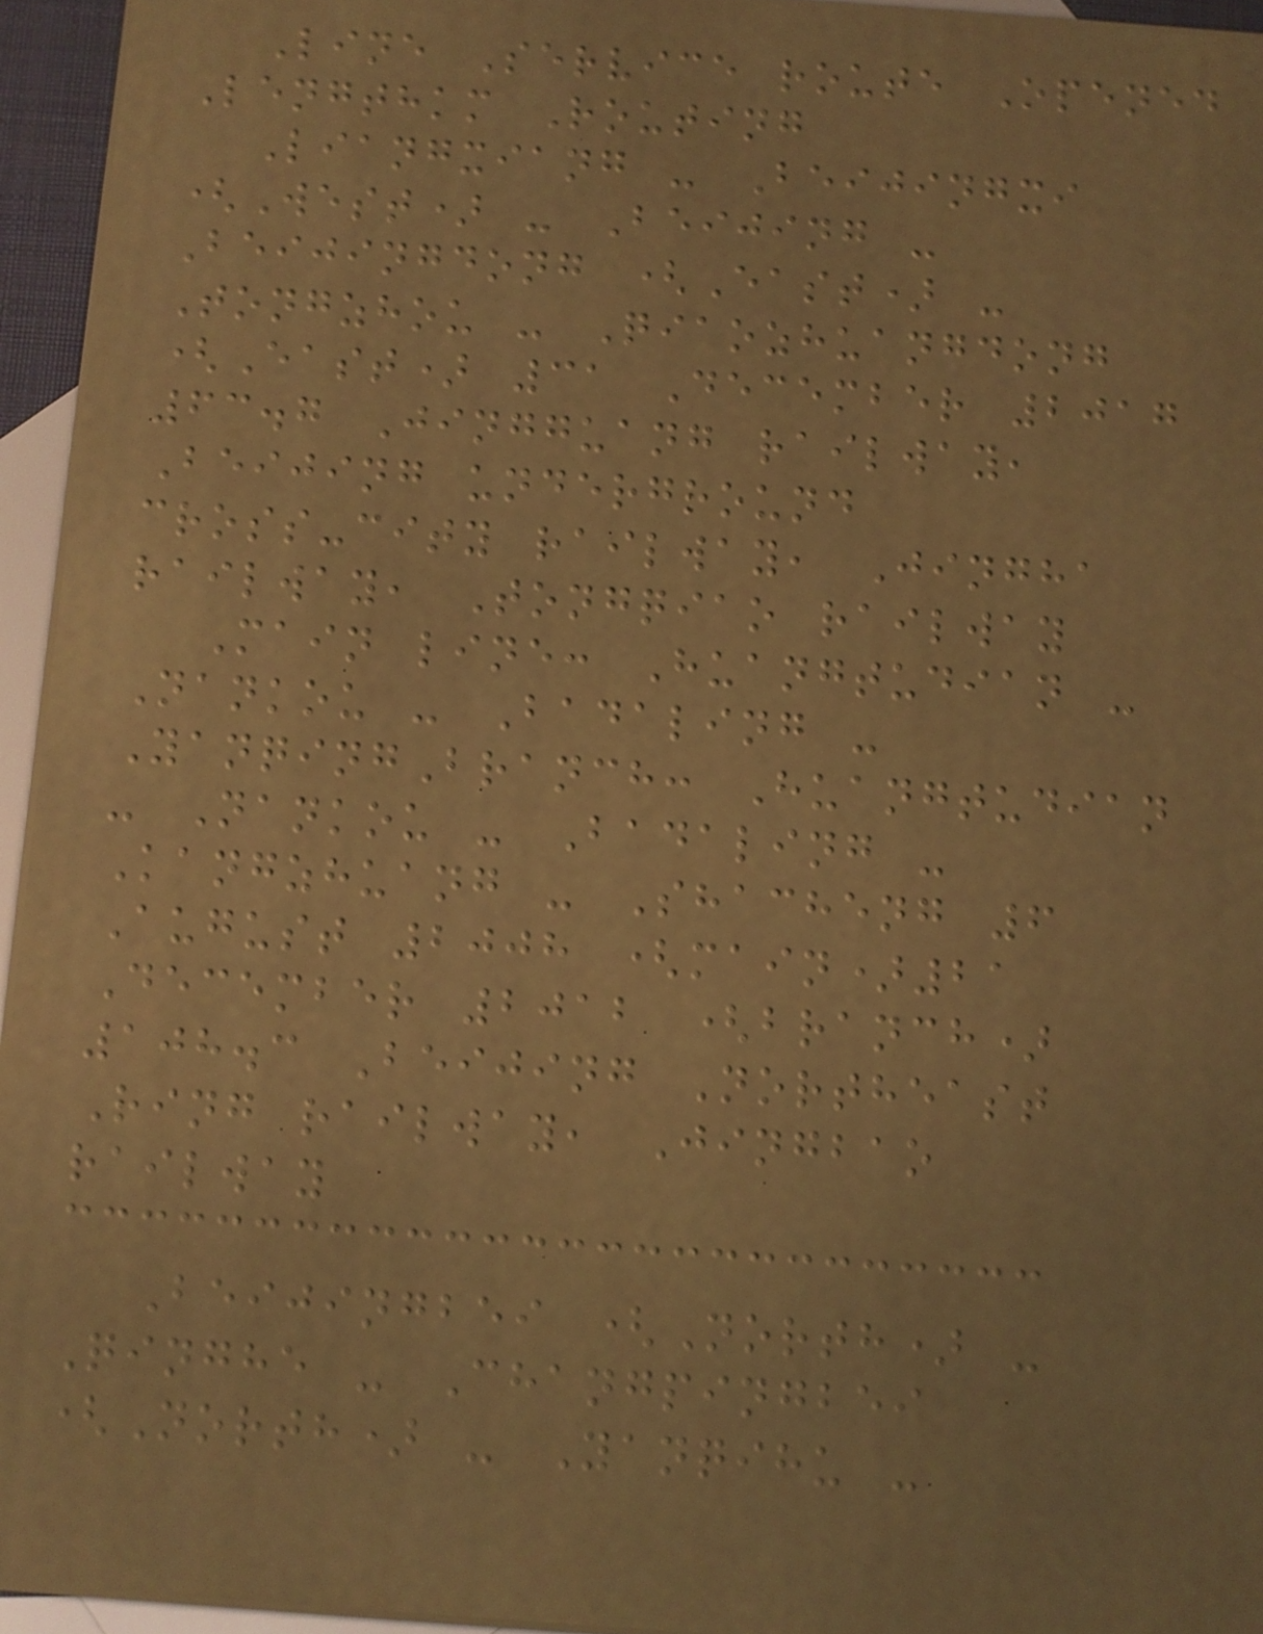Line Service route Opened
Lengthkm Routing
Liangxiang - Beijingxi
(West) - Beijing -
Beijingdong (East) -
Tongzhou - Qiaozhuangdong
(East) 31 December 2017
63.7 Jingguang railway,
Beijing underground
cross-city railway, Jingha
railway, Tongqiao railway
Main line: Huangtudian -
Nankou - Badaling -
YanqingBranch: Huangtudian
- Nankou - Badaling -
Kangzhuang - Shacheng 6
August 2008 (main)21
December 2012 (branch)
108.3 Beijing Northeast
Ring railway, Jingbao
railway
Beijingbei (North) -
Qinghe - Changpingbei
(North) - Yanqihu -
